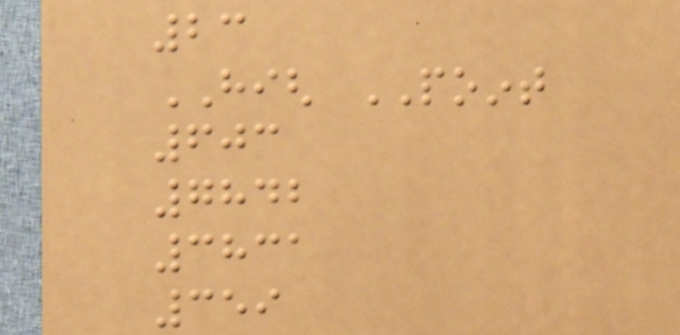23
HIGH POINT
603
7842
3831
359
